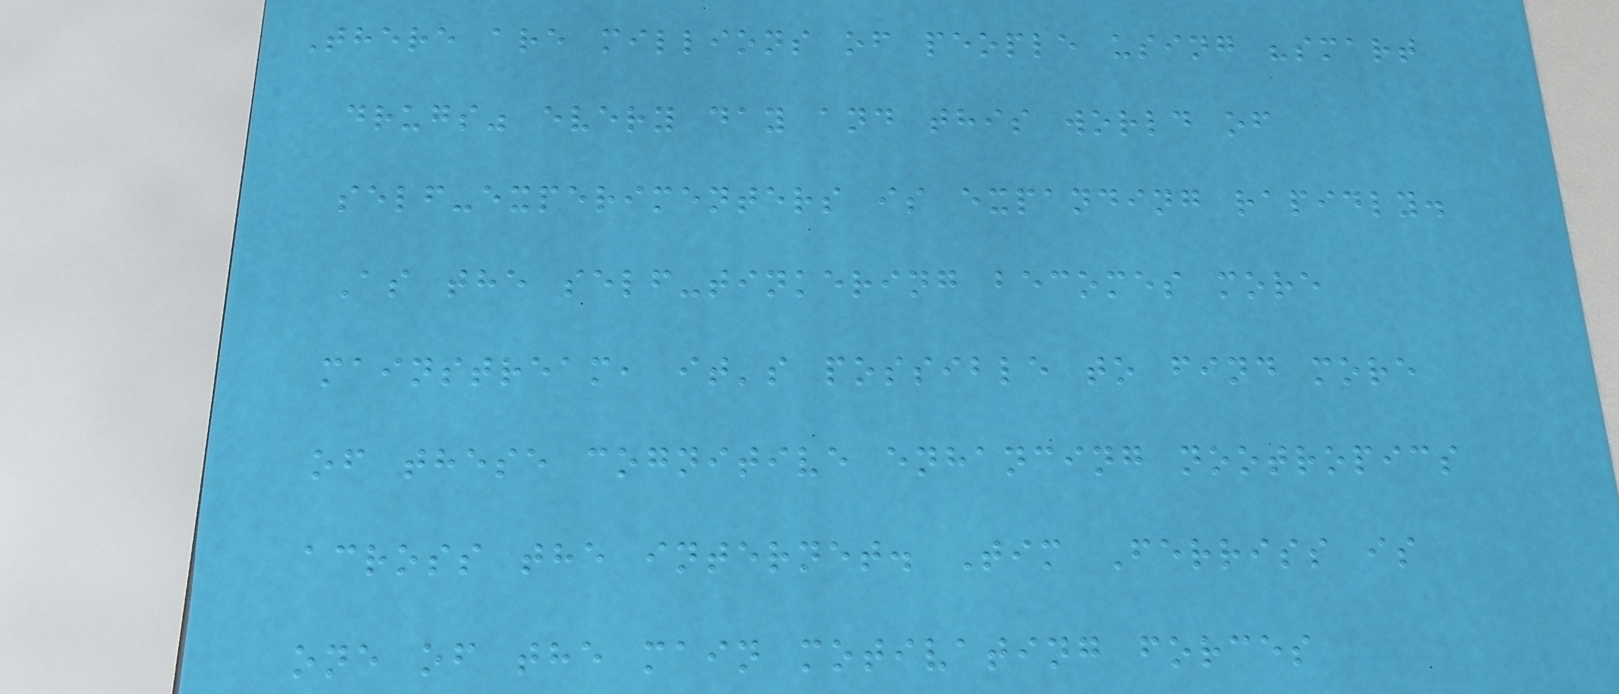There are millions of people using "smart
drugs" every day and this world of
self-experimenters is expanding rapidly.
As the self-tinkering becomes more
mainstream, it's possible to find more
of these cognitive enhancing nootropics
across the internet. Tim Ferriss is
one of the main motivating forces
